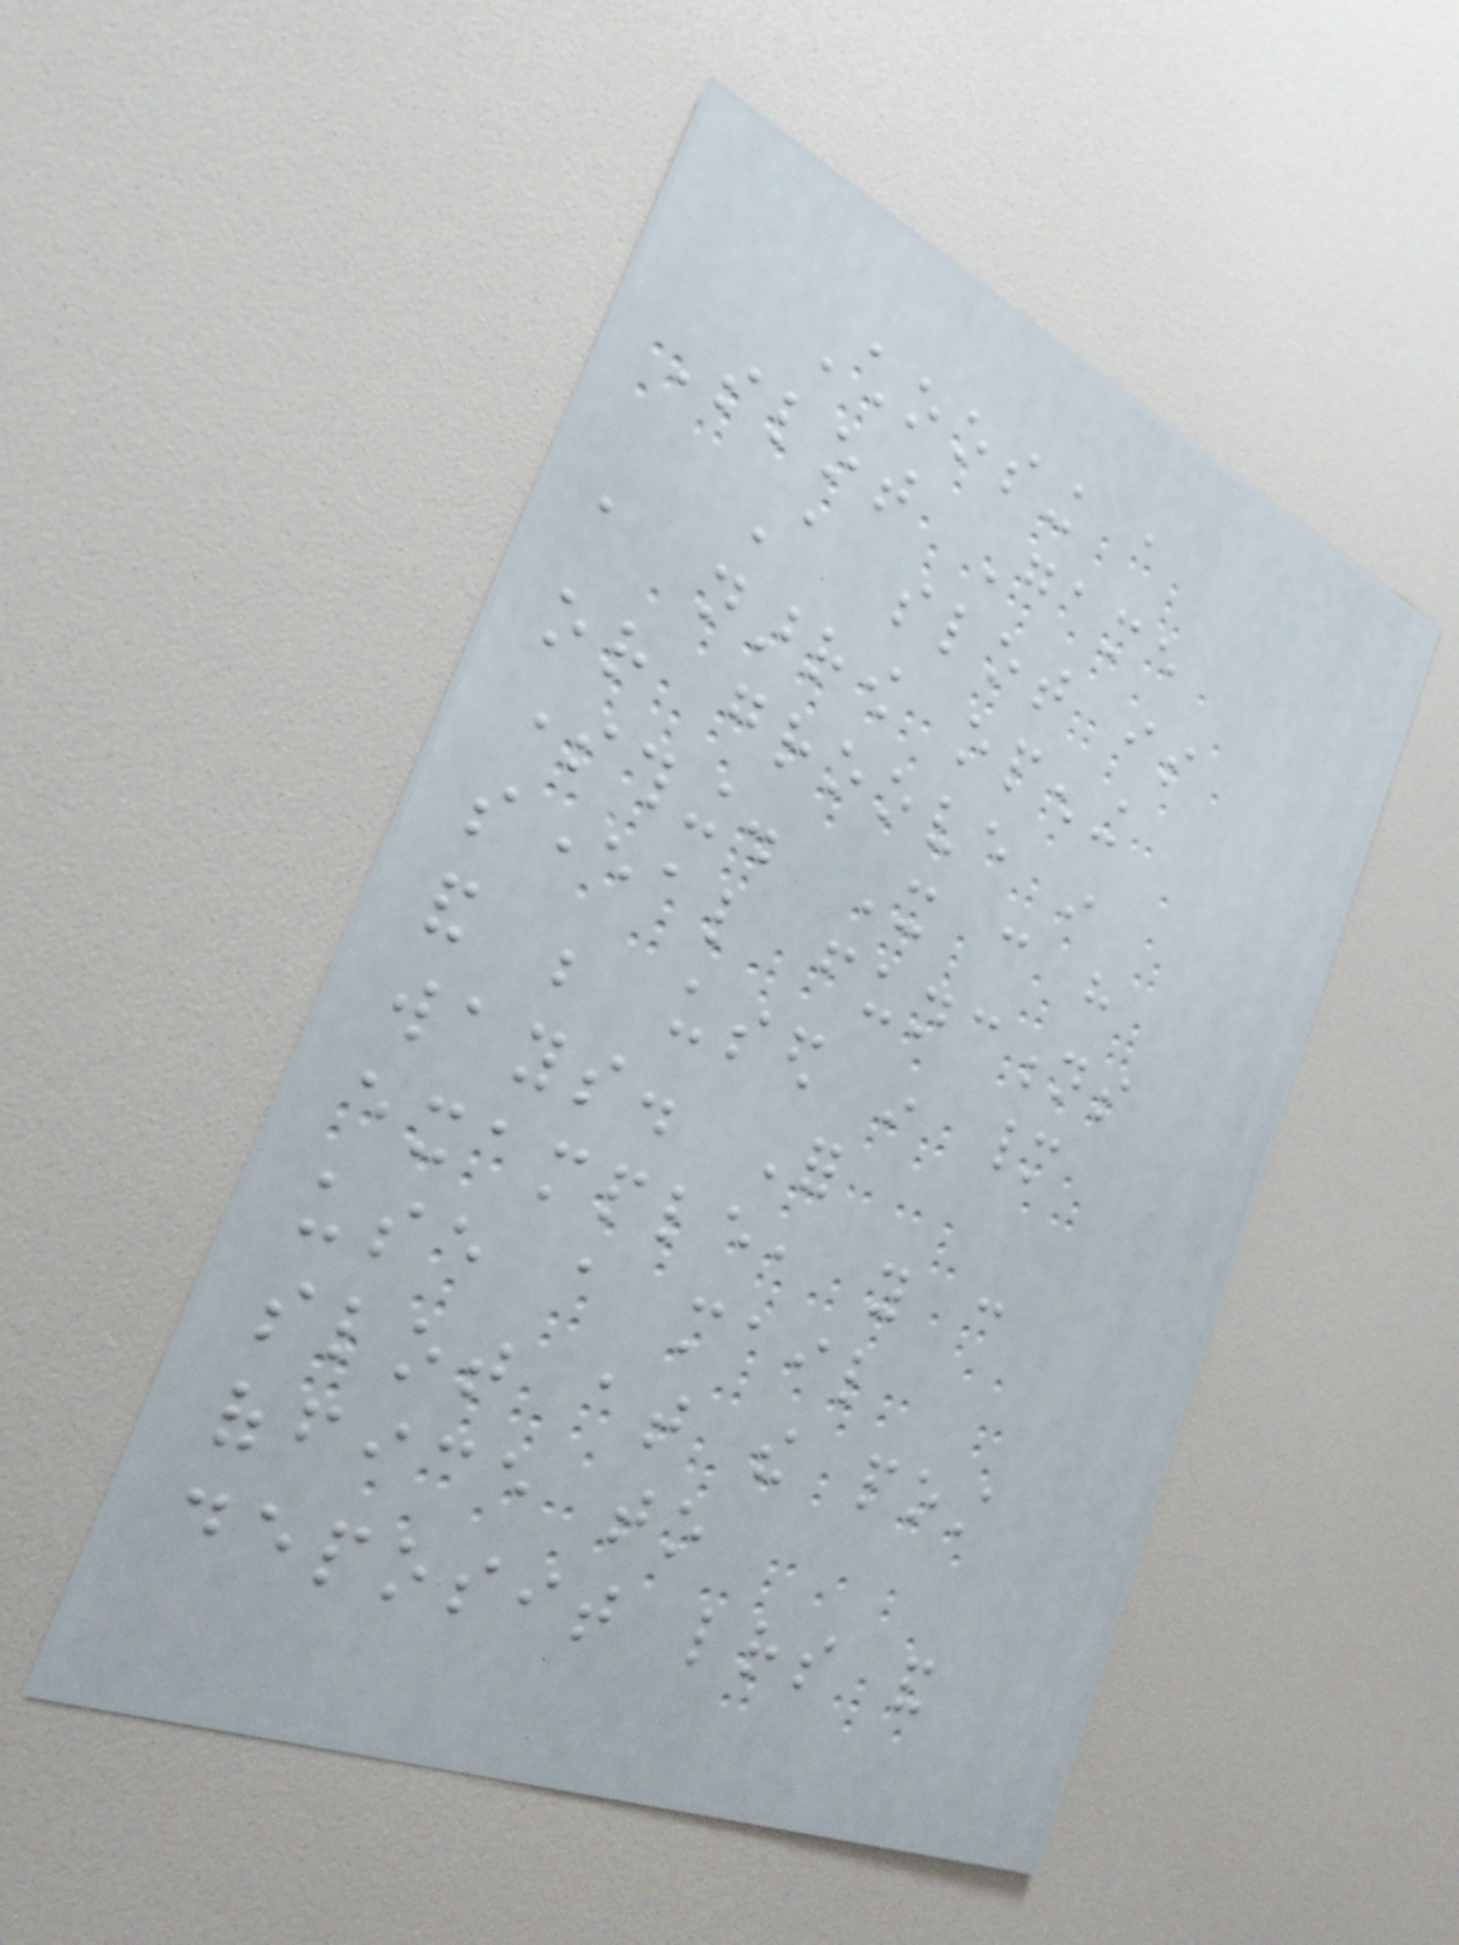Choosing a
Slot Game
A slot is
a narrow opening
or groove in
something. It can have
several functions
and be used in many
ways. For
example, you can
use a mail
slot at the post
office to
deposit letters and
